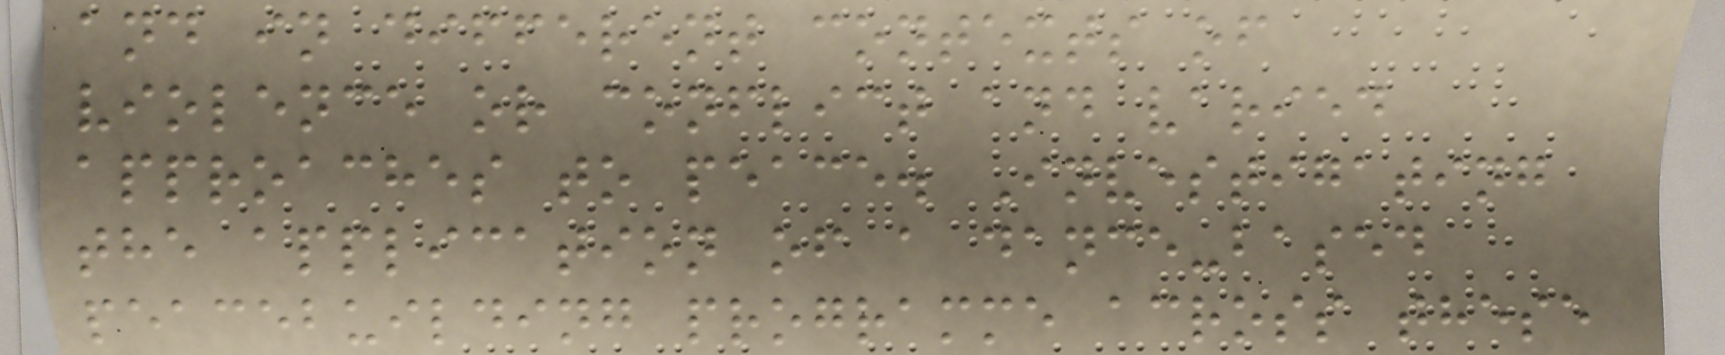and in different contexts of
violence or conflict and varied
approaches to peace. Investigating
the application of a dance-based
peacebuilding programme across these
